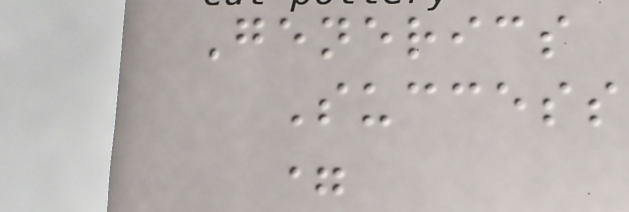Generics
Success
=
